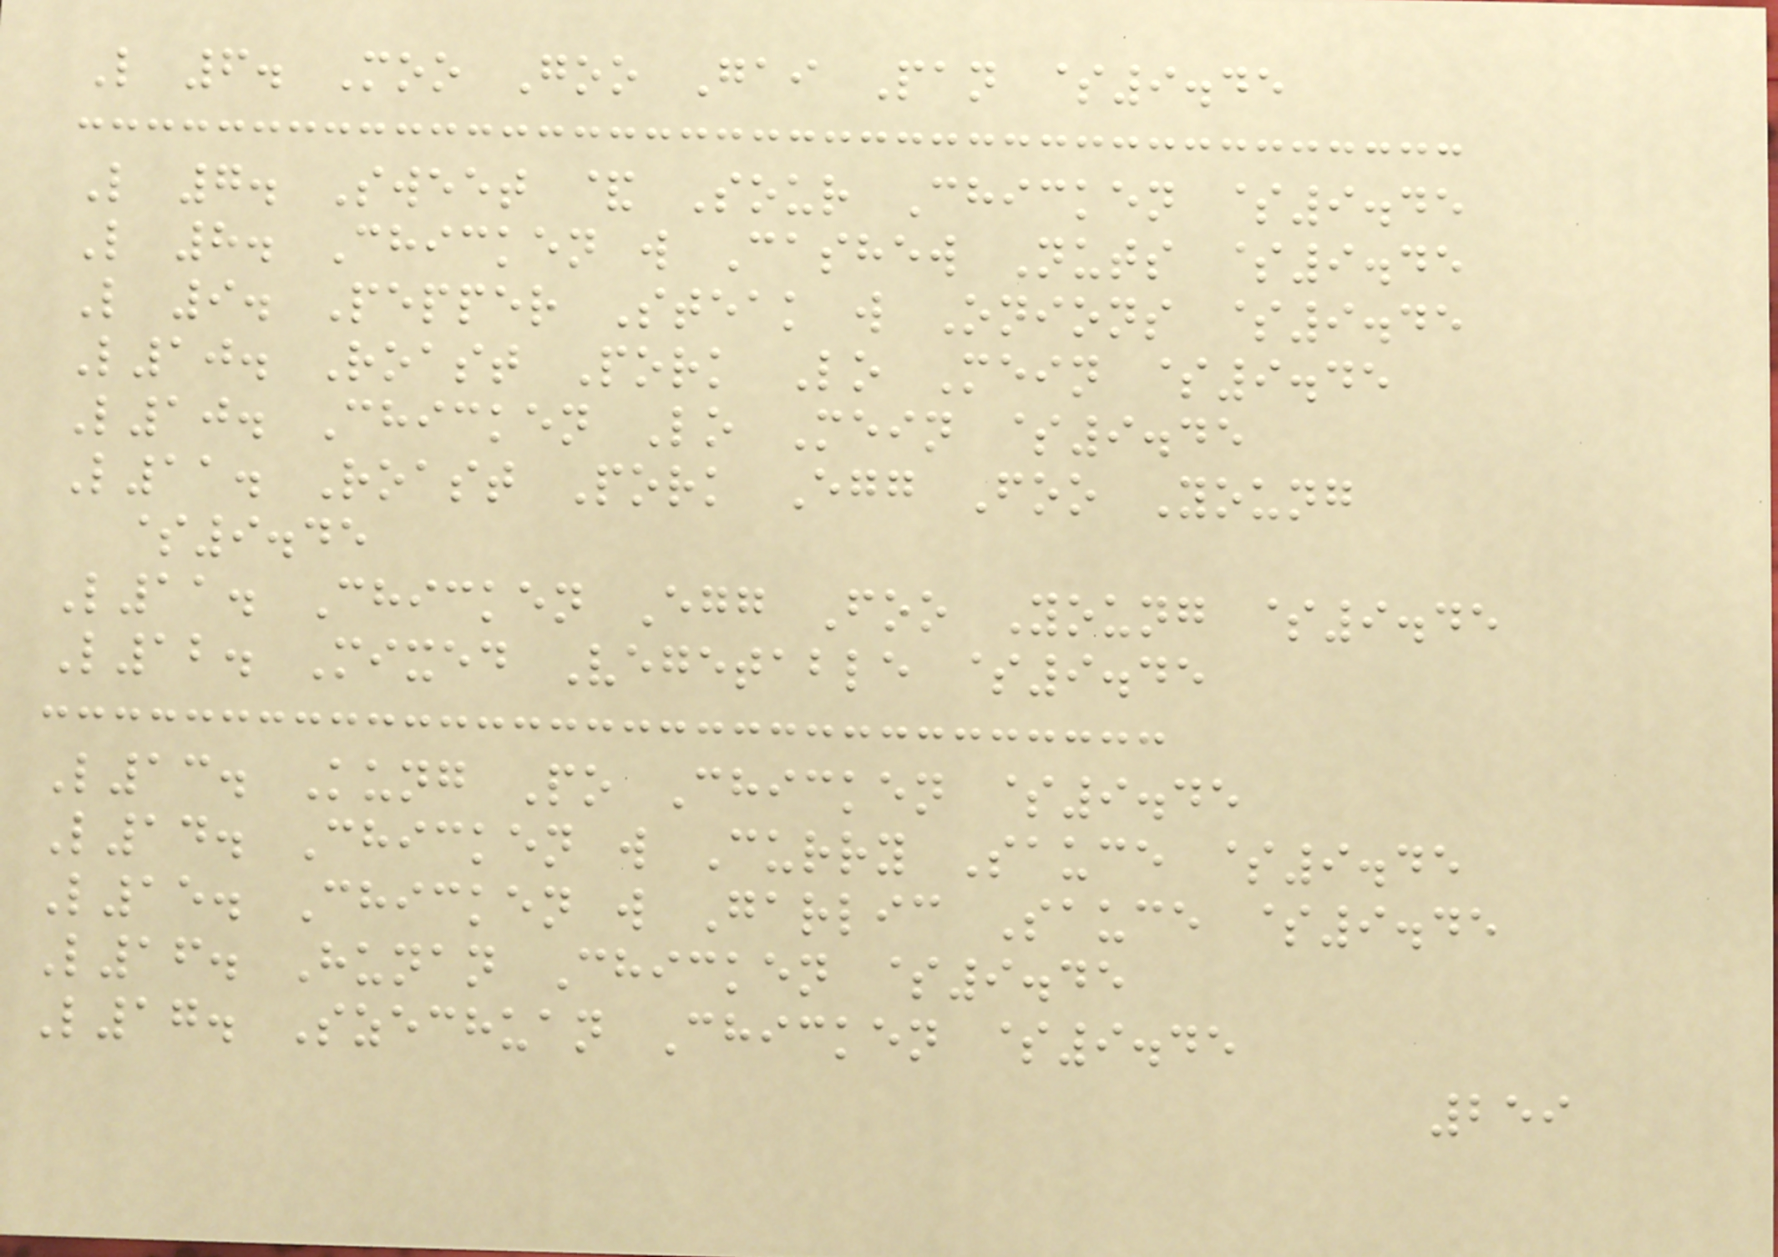L 6. Moo Goo Gai Pan $9.45
L 7. Sweet & Sour Chicken $9.45
L 8. Chicken w Cashew Nuts $9.45
L 9. Pepper Steak w Onions $9.45
L10. Roast Pork Lo Mein $9.45
L10. Chicken Lo Mein $9.45
L11. Roast Pork Egg Foo Young
$9.45
L11. Chicken Egg Foo Young $9.45
L12. Mixed Vegetable $9.45
L13. Kung Po Chicken $9.45
L14. Chicken w Curry Sauce $9.45
L15. Chicken w Garlic Sauce $9.45
L16. Hunan Chicken $9.45
L17. Szechuan Chicken $9.45
259
